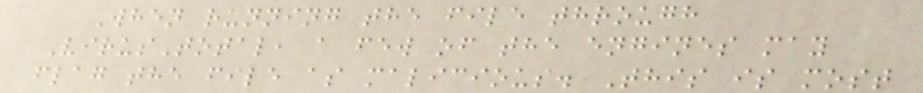When running the file through
VirusTotal, a few of the engines may
flag the file as malicious. This is most
